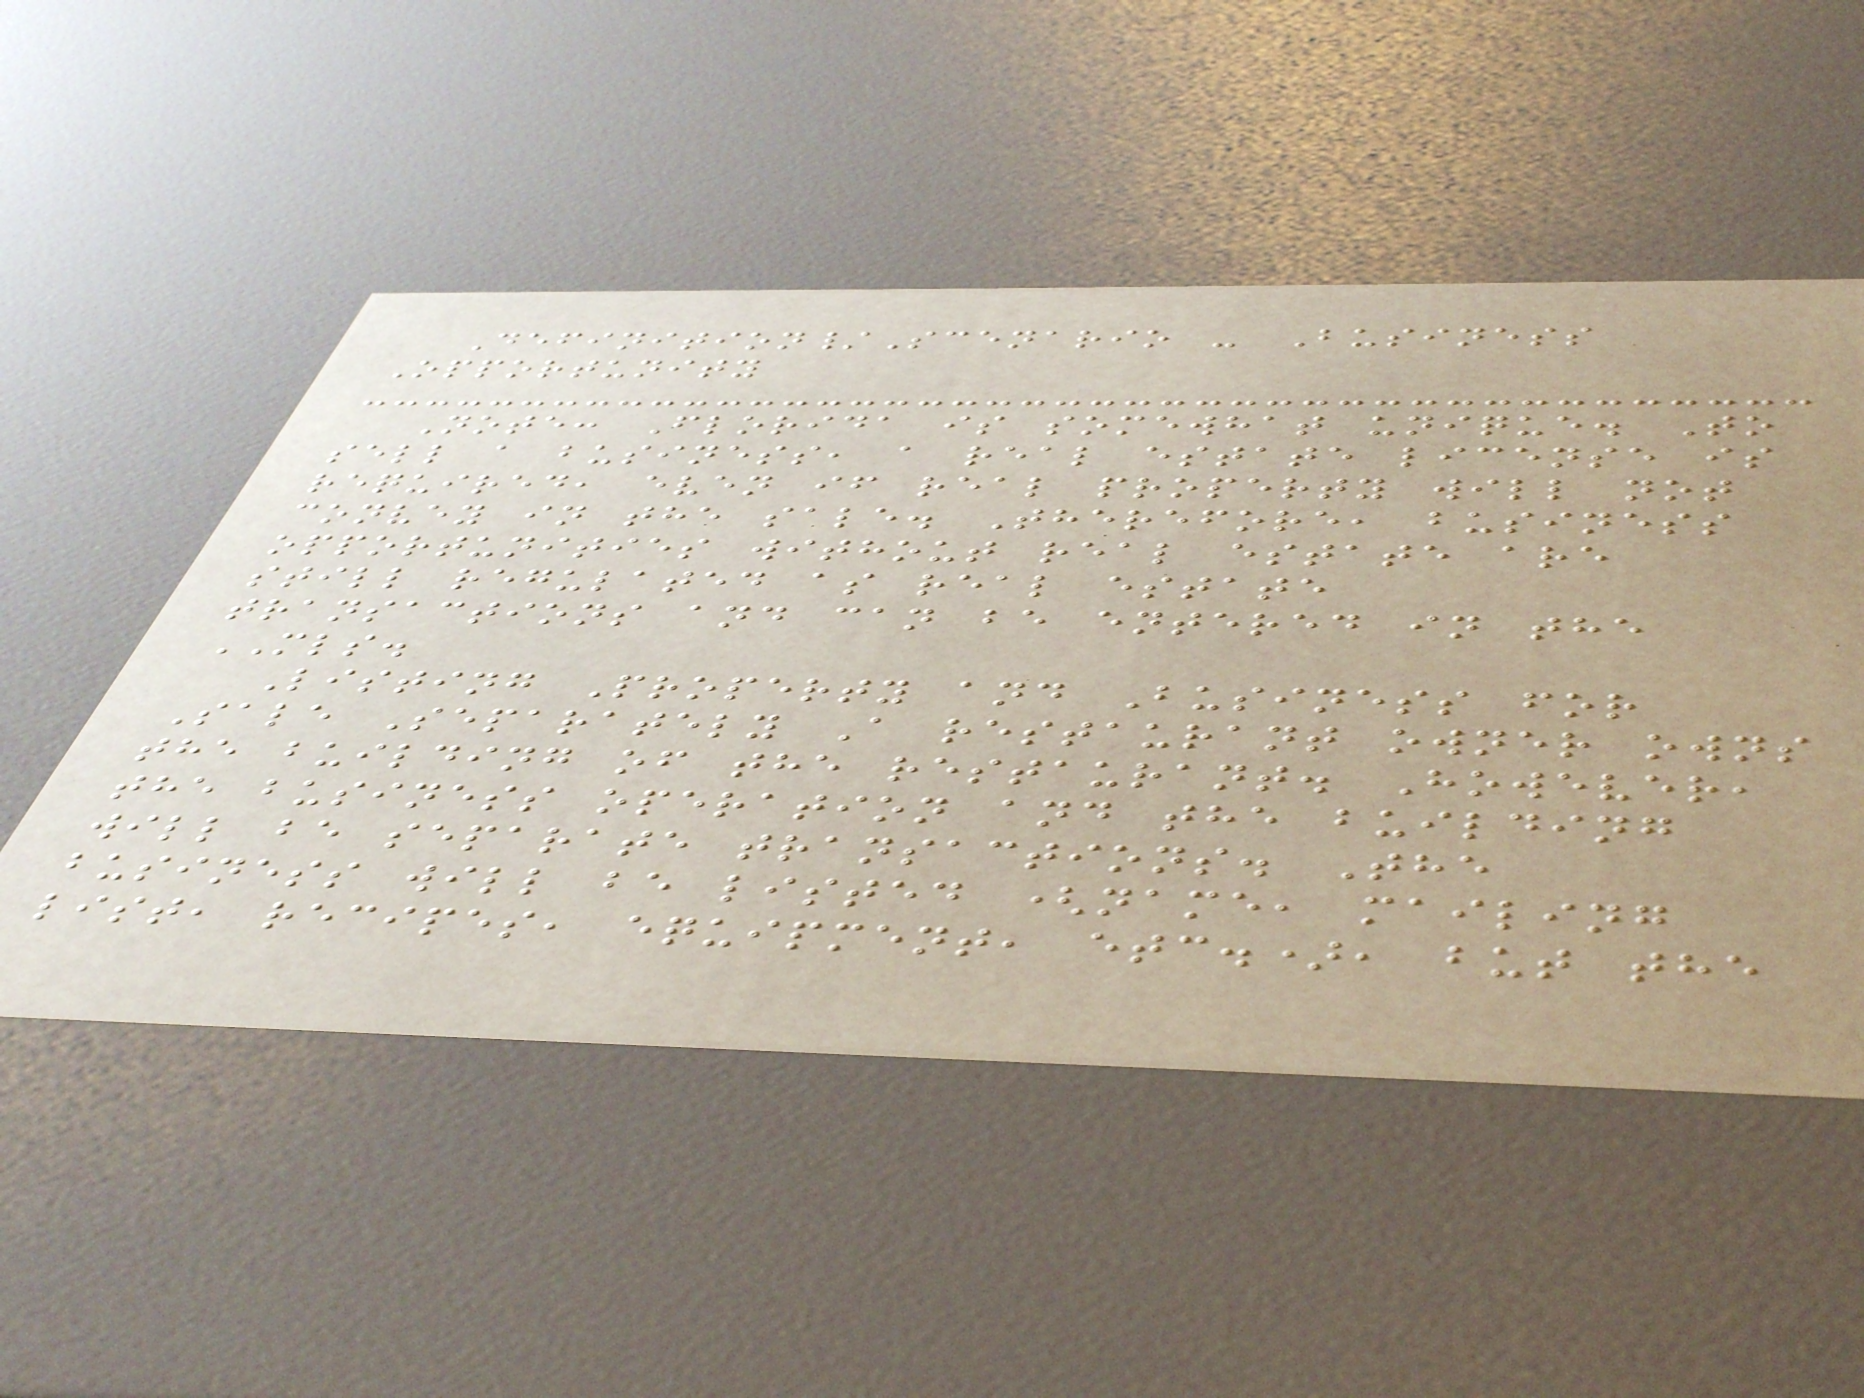Definition/Scenario - Business
Opportunity
Note: Florida is somewhat unique. To
sell a business, a real estate license is
required, even if real property will not
convey in the sale. Therefore, business
opportunities without real estate are
still regulated as real estate
transactions and can be entered in the
MLS.
Listing Property and Business for
Sale Separately A restaurant owner owns
the building of the restaurant. However,
the business operation and the building
will be separate transactions. The
business will be listed (name, mailing
list, recipes, equipment, etc.), but the
